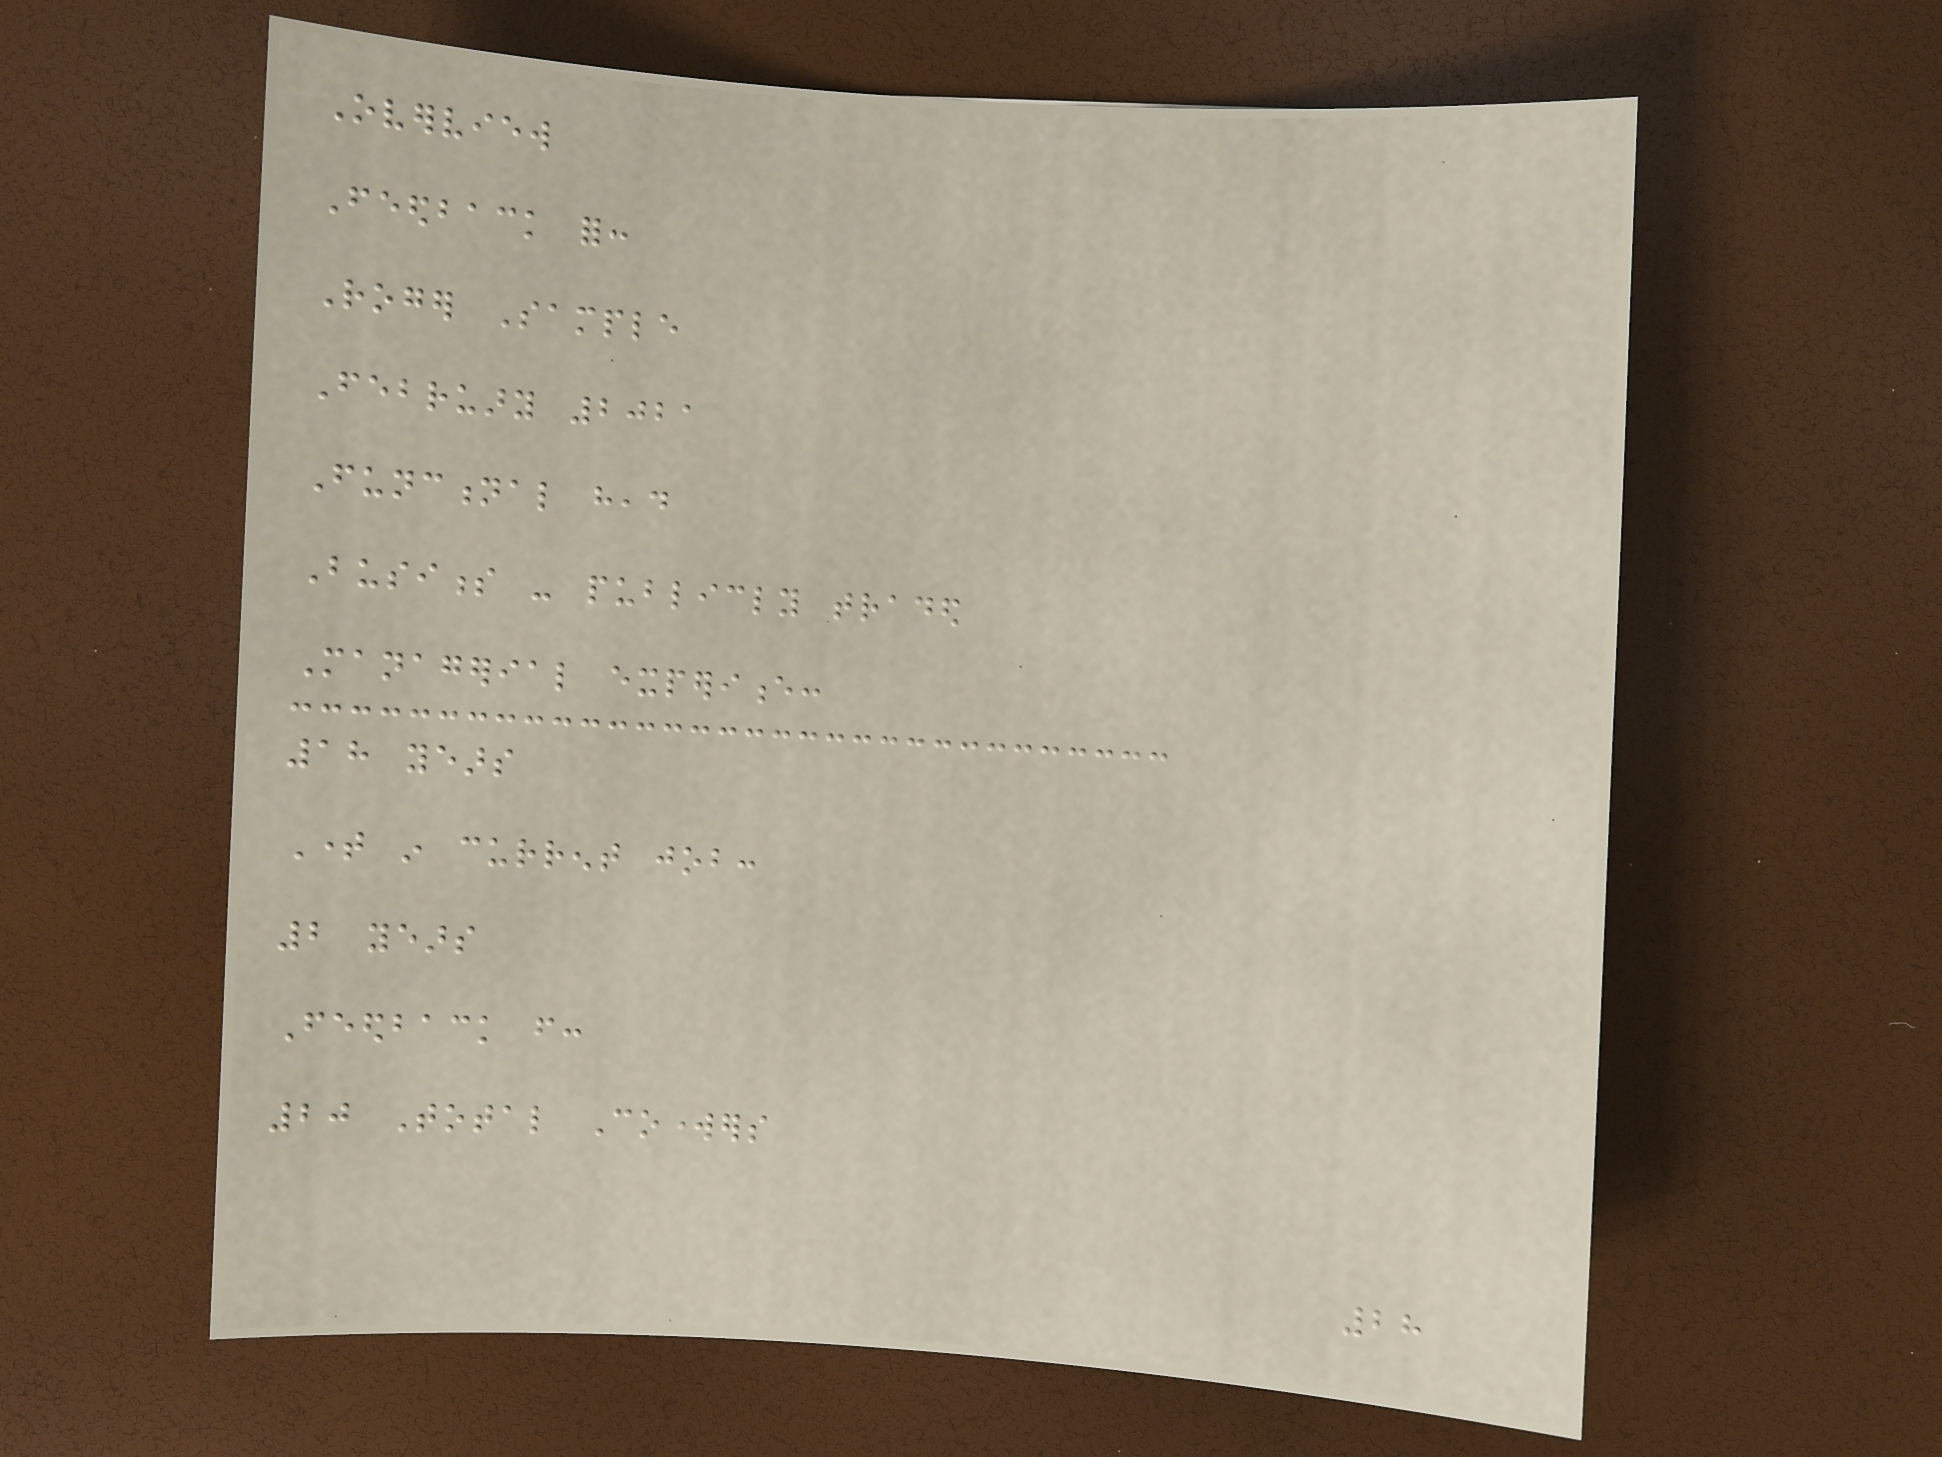Overview
Feedback for:
Roger Sample
February 2021
Functional head
Business - publicly traded
Managerial experience:
18 years
Time in current job:
2 years
Feedback from:
20 Total Coworkers
28
